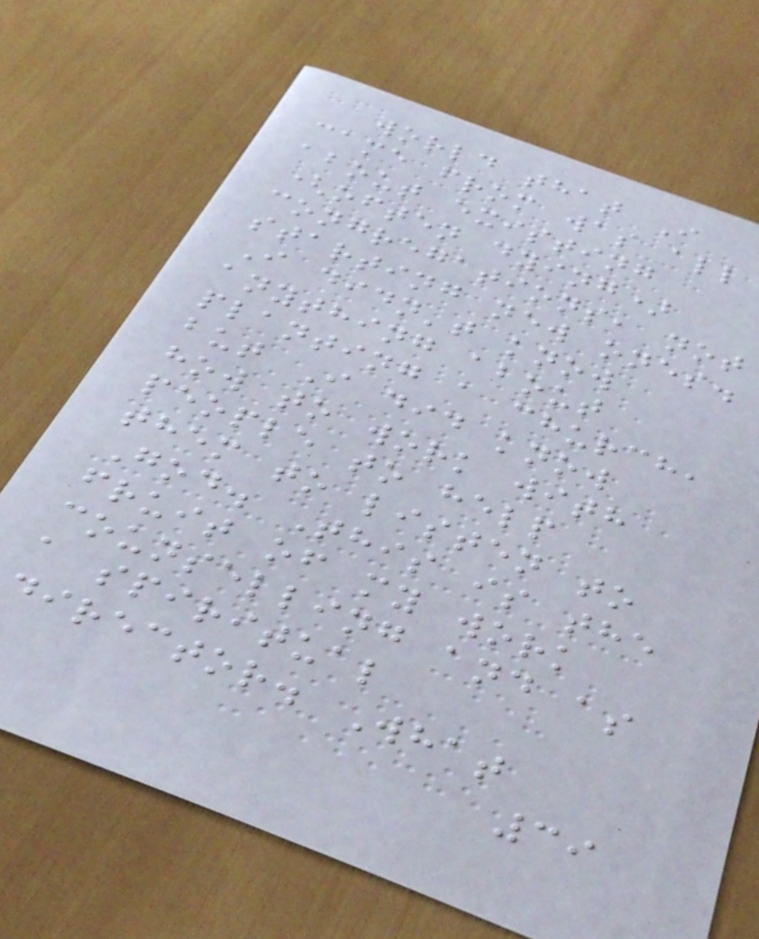world that I
came from was all
about existing
(often dying)
congregations, not
starting new ones.
I didn't know
anything about
planting a church,
but I did know
how to work with
people to help
them to listen to
God. This is the
fruit of my work
counselling and as
a spiritual
director. What
39
